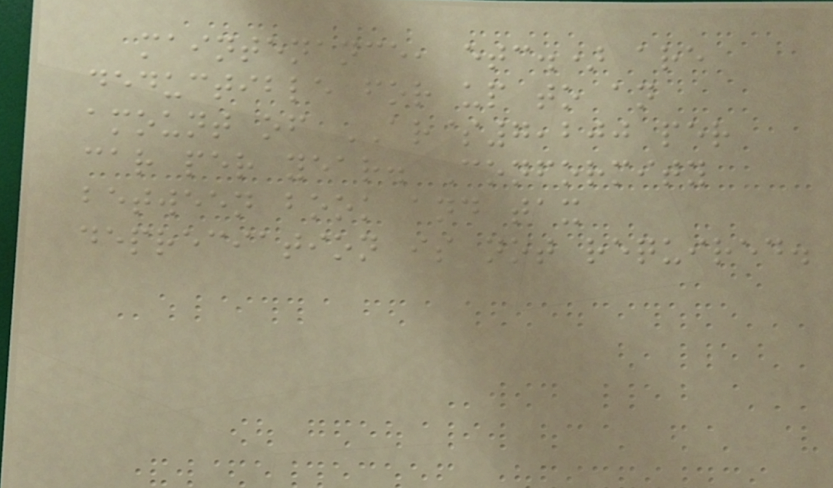maintenance, etc.) are
deductible for up to an
amount of AR$7,200 per
car per year. Conformity
between book and tax
depreciation is not required.
